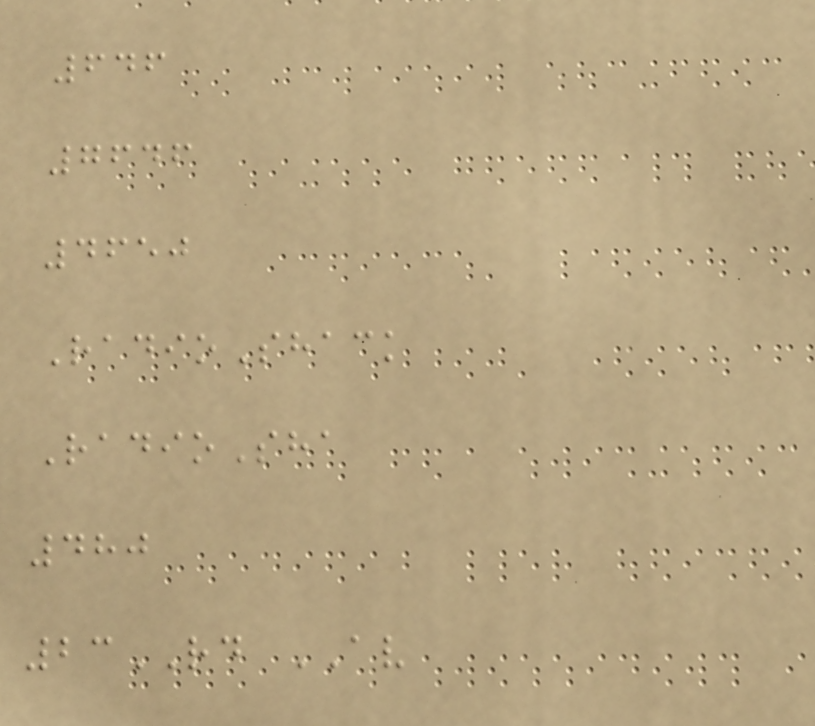646
7646
4650
RadioShack
RadioSha
480
23RD AV
